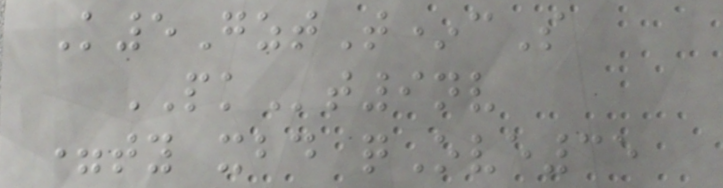K5GztT*cS
PKt9nv
=ty xbd qOve35
